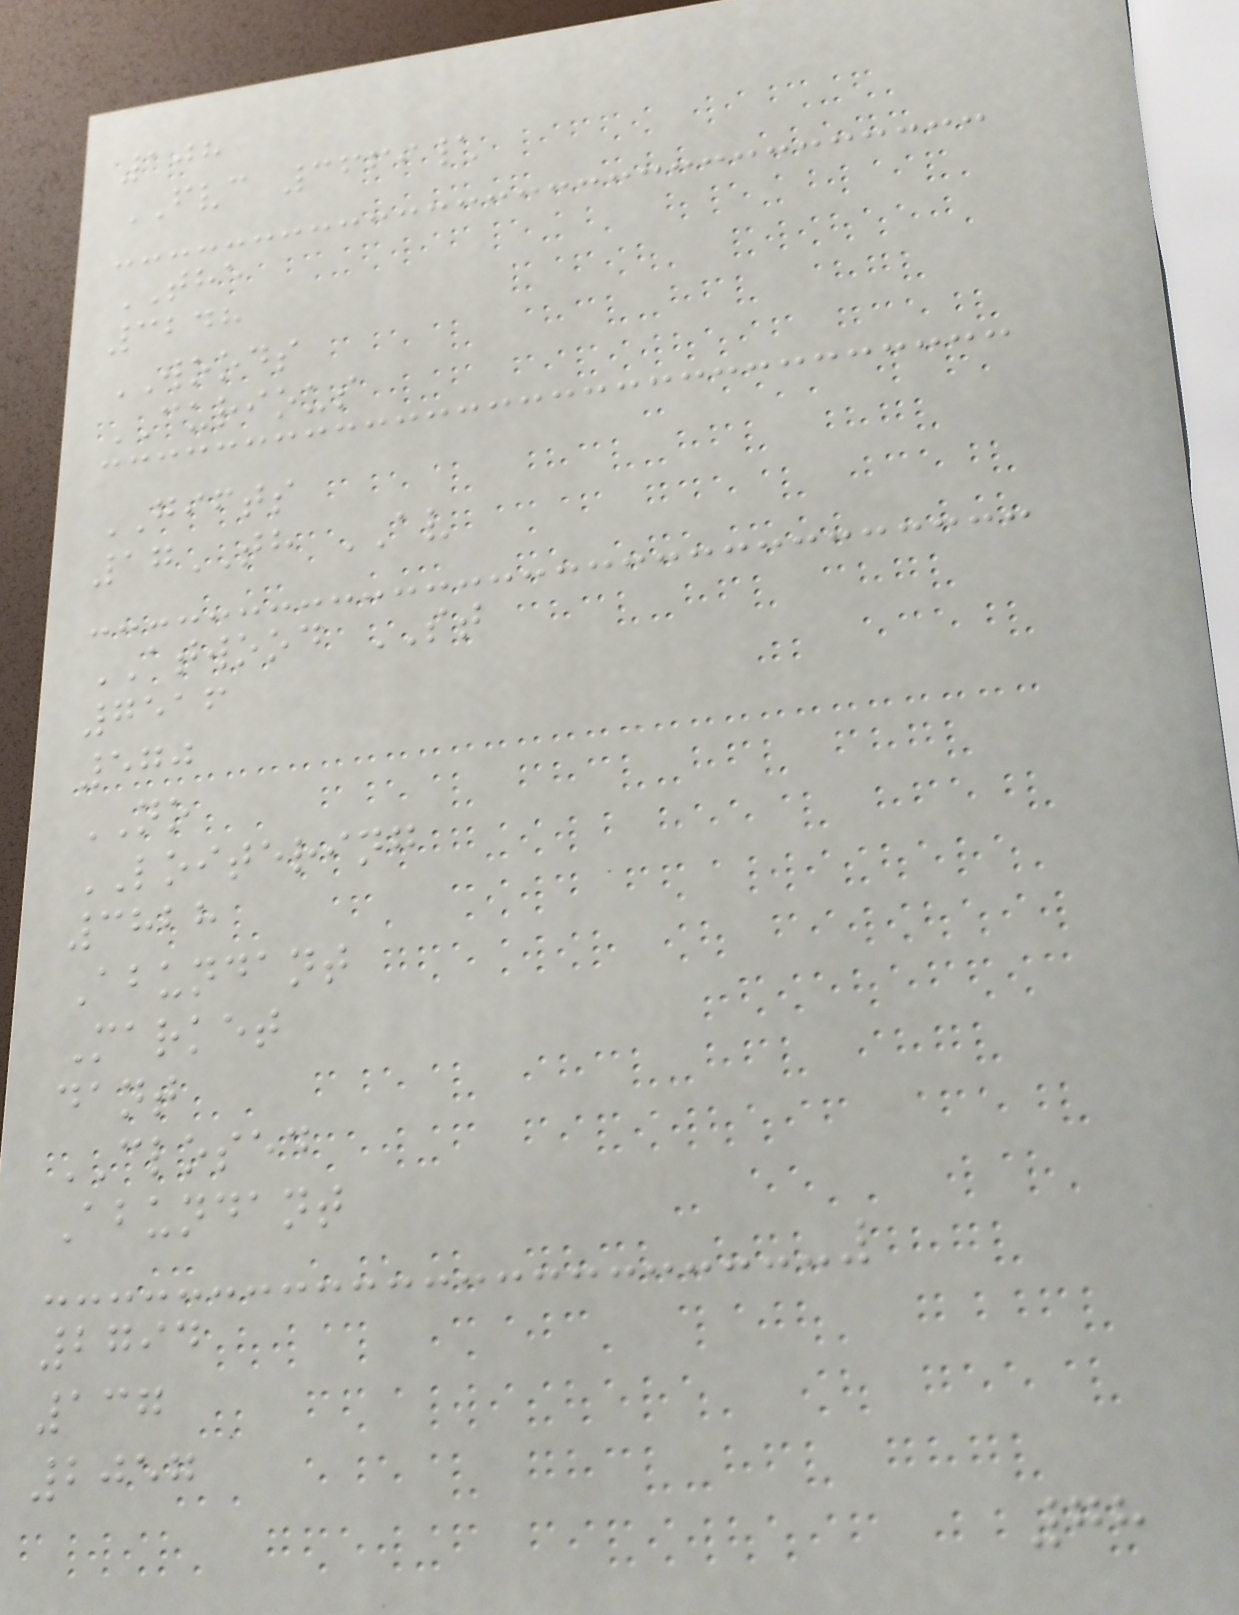108
FVC 3669\
THE
3248
WOODS
CURIOUS
GIFTS
17TH AV
ATWOOD ST
7516
570
NO
LOITERING
3828
Abundant
Market
dant
CLOSED
Abundant
2794
137
2057
78
